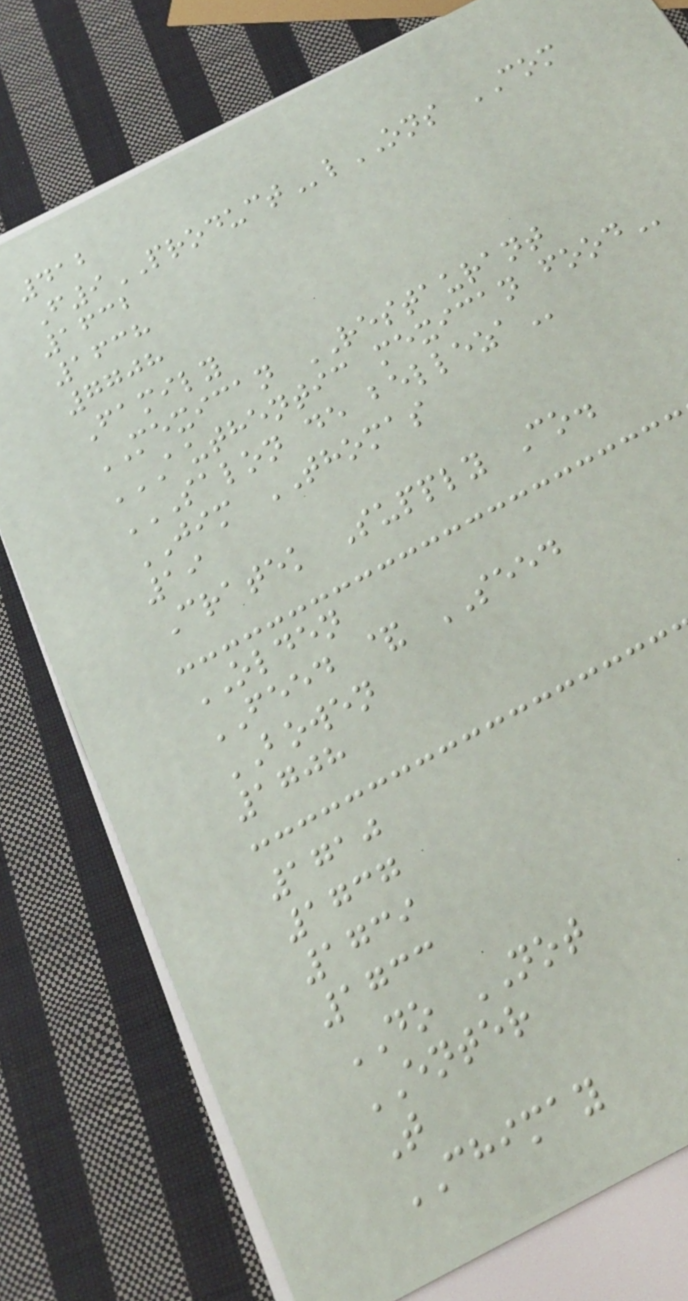412
F9PRODUCTlONS COM
1632
1638
7708
Family
MEXICAN RESTAURANT
AUTHENTIC MEXICAN FOOD
SALON DE BELLEZA
JIM THOMAS
19
Cratek Supply Co.
OLDEN
FEED & SEED
BOWEN
1708
1710
1737
1739
1733
DO NOT
ENTER
T
CHIMAY
